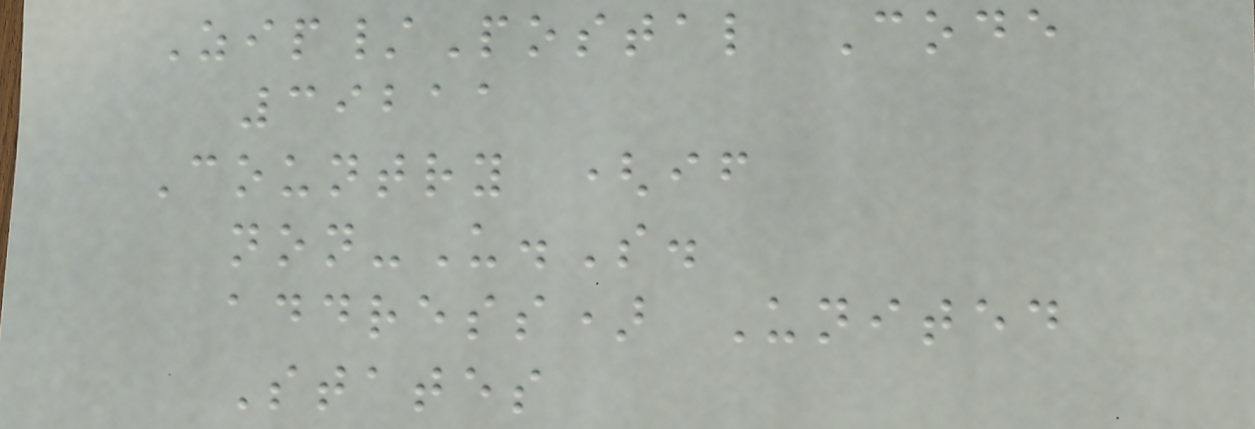Zip/Postal Code
39211
Country (if
non-U.S.
address) United
States
